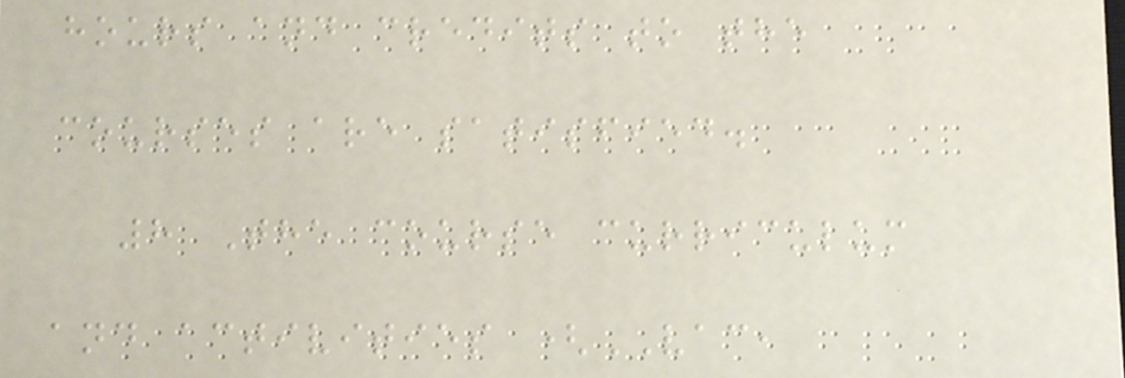hours and credits to the
courses are satisfied.
8 The course curriculum
and activities (VAC,
